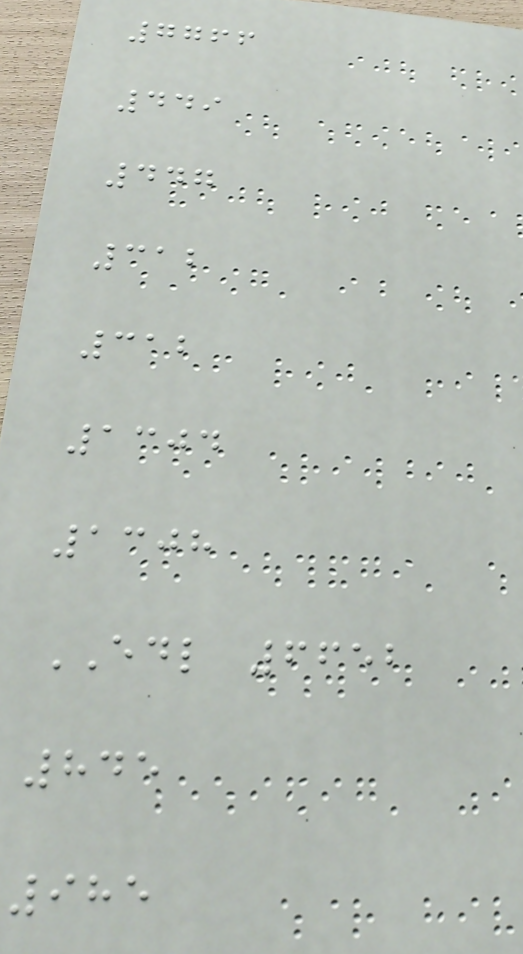7766
449
447
312
312
1304
1308
EDL 6652
845
985
